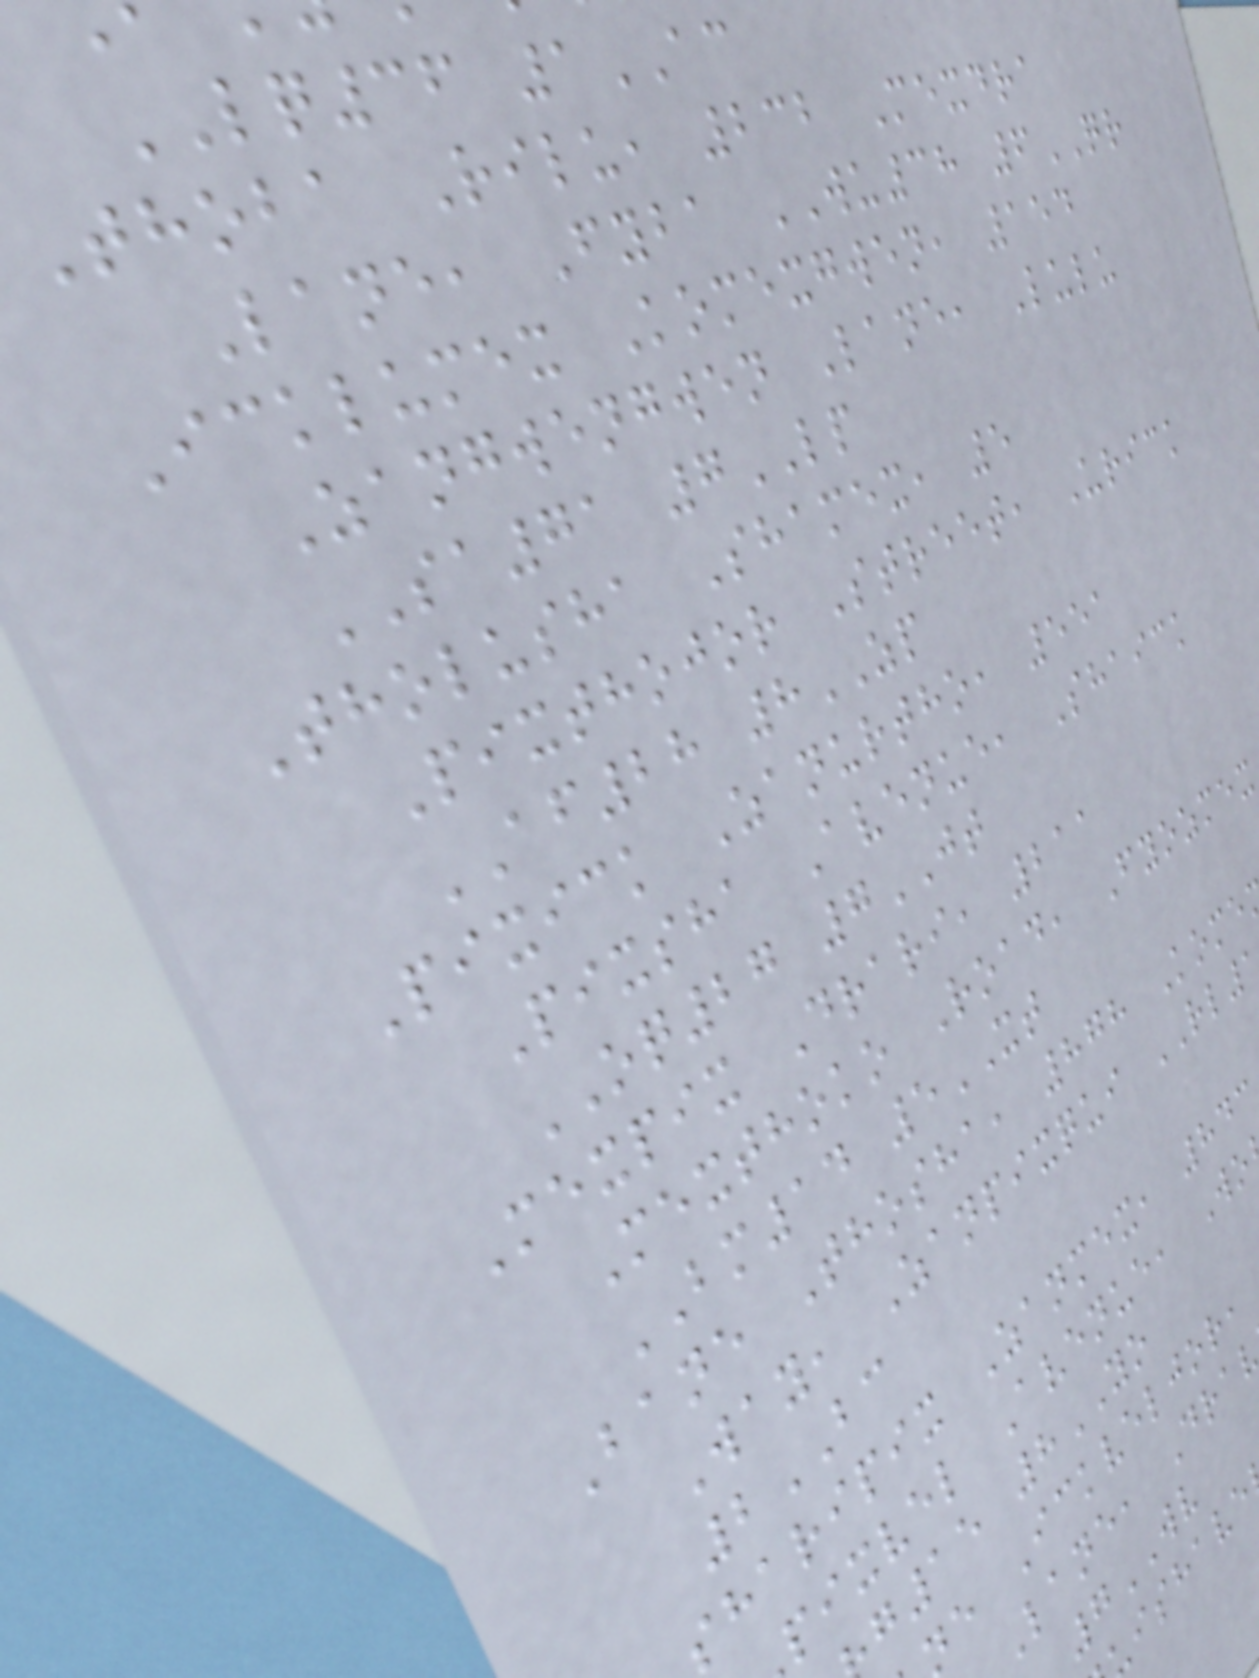LQ36 1AC
Thoba Rilu, 232 Mexdra
Lane, Fyba WU38 6QR
Icklumex Komexgwen, 154
Zangwengwen Lane, Lulu
SA71 7LP
Tholusha Shamex, 5
Pixthojor Street, Urick
AF28 8ZP
Pixick Zanurtho, 551
Pixsha Avenue, Shaick
OQ27 7JT
Mexpix Drari, 211
Mexthoko Road, Fyozmex
BM14 5XT
Bane Thosha, 878 Kome
Way, Zanpixqui RL
2BC
sharipix Zanmex, 843
pixvel Avenue, Wo
g15 8YO
e Ickveljor,
Lane, Dra
7WV
